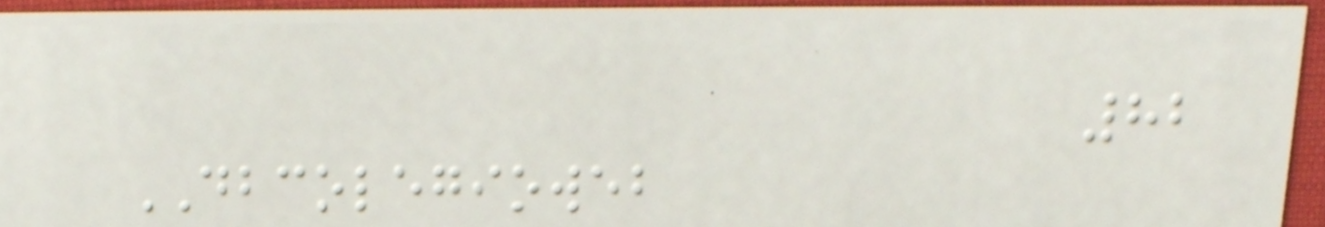82
DBCOLEGIOWEB
